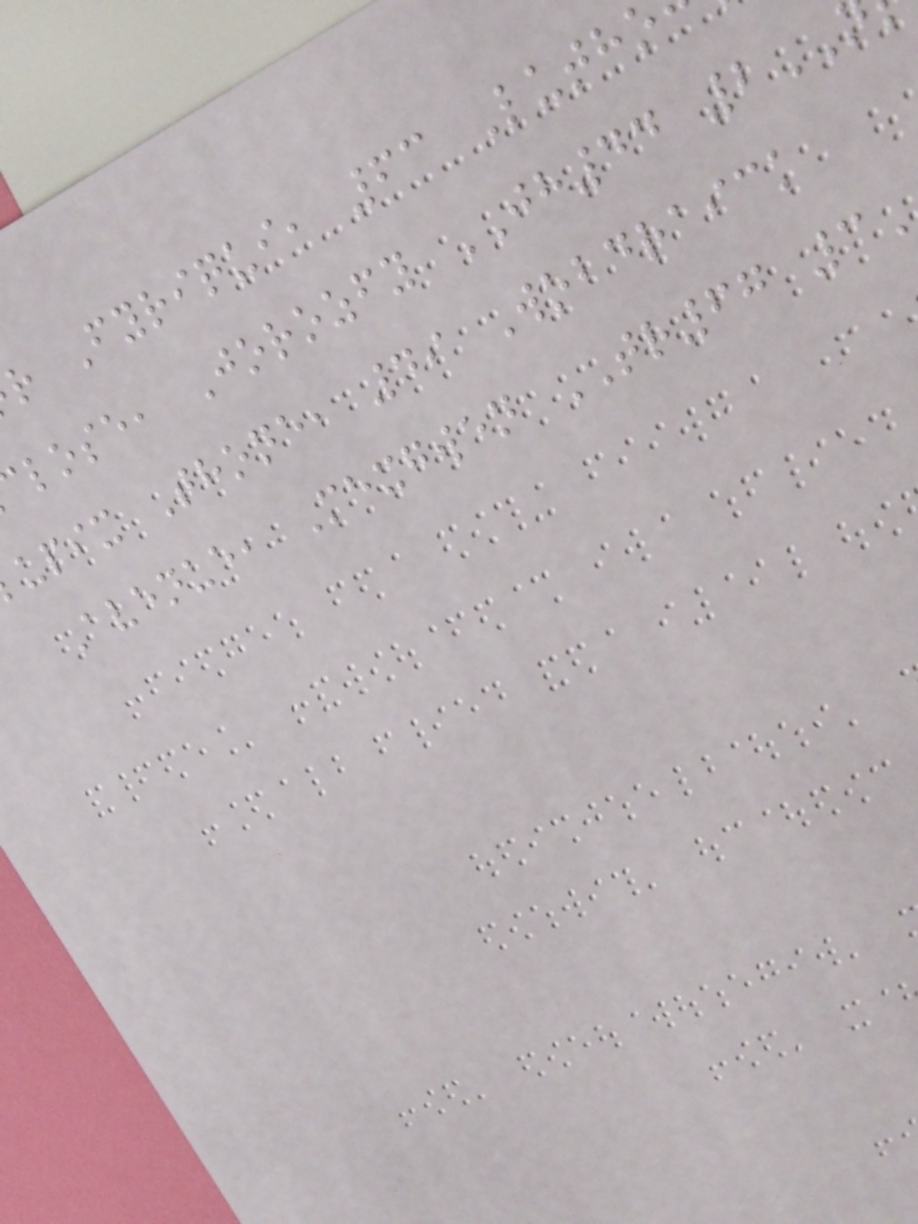r Fyriqui, 63 Luth
lose, Jorozfy JH44 2
upix Thone, 49 Wobdraick
Avenue, Mexgwen TR67 3
